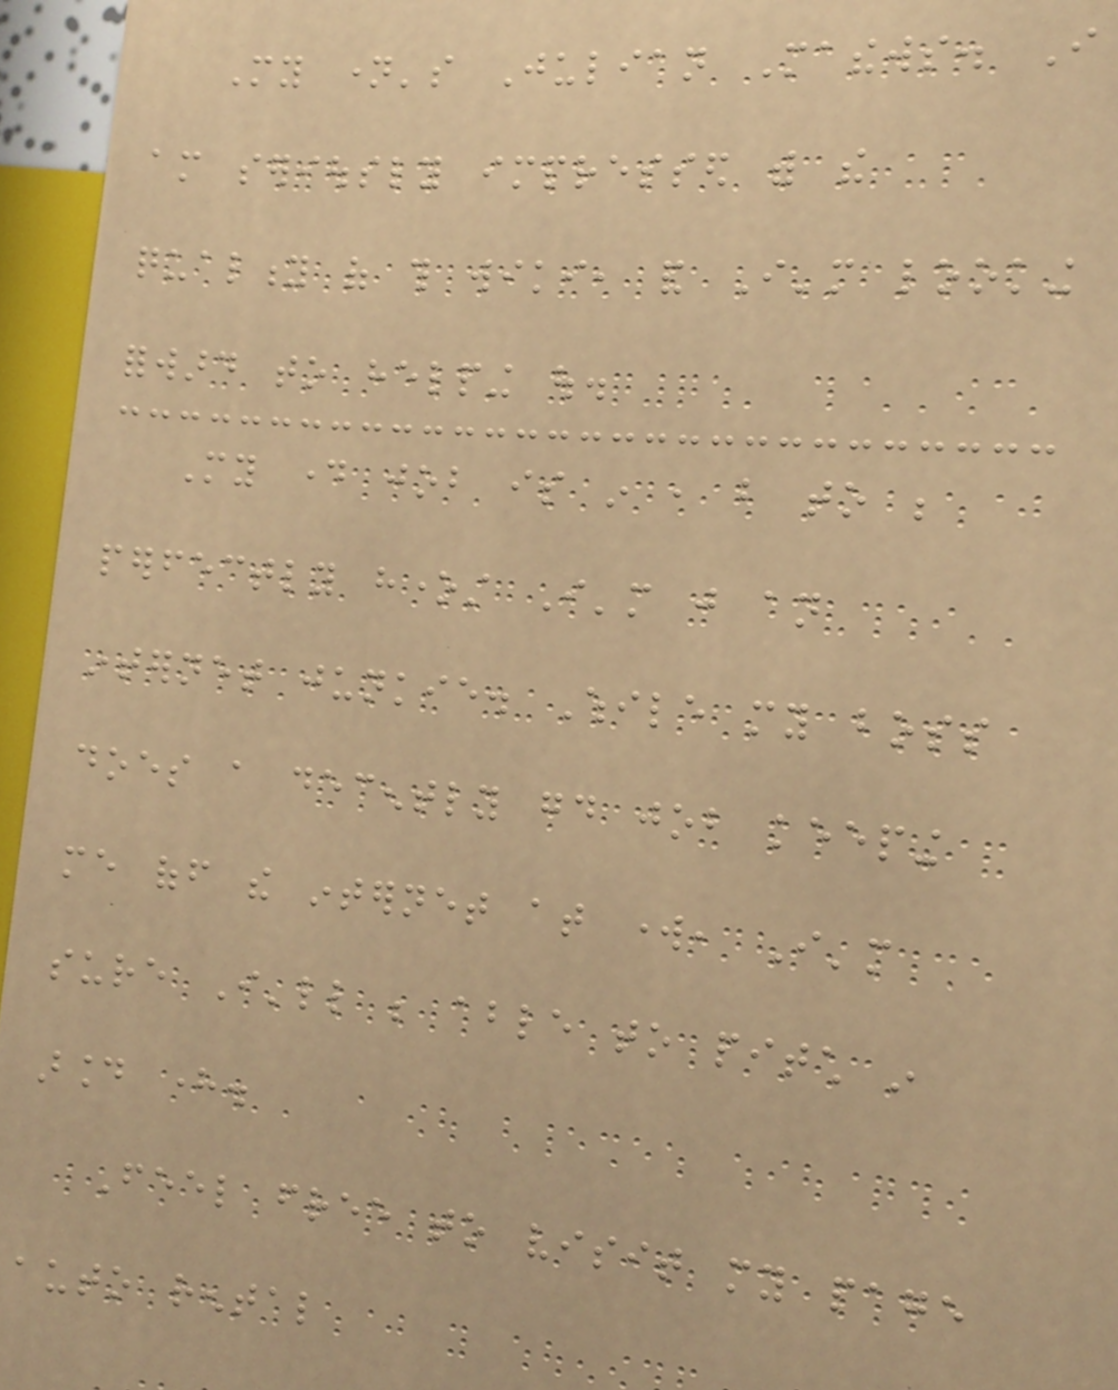My name's Julian Mathews. I
am seriously impressed with the
quality of this wiki, and I'm looking
forward to helping out.
My day job is in , but to be
perfectly honest I'm just an
internet junkie. While my boss
does a decently good job keeping
me off the internet at work, I'm
sure I'll be able to pitch in
around here.
Feel free to visit my page
auto rental
